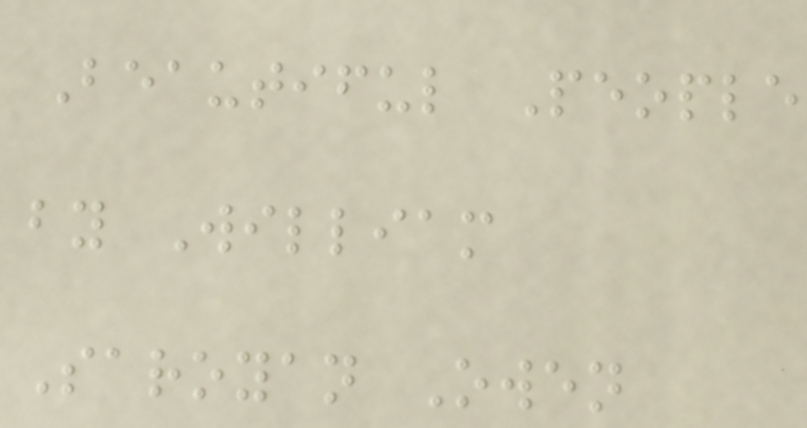Beautiful People
by William
Saroyan Owen
